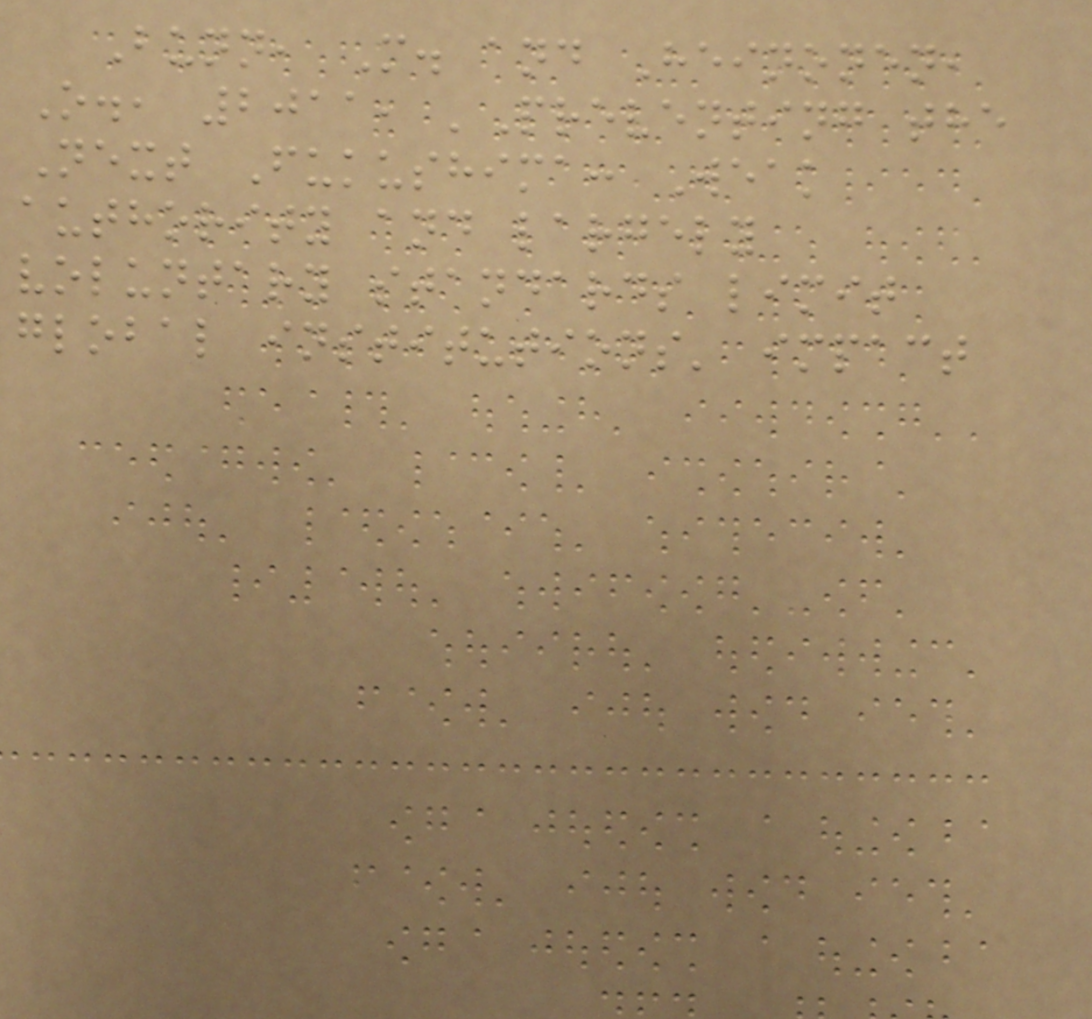Bunn, M. and Heinonen,
O., 2011, 'Preventing the
Next Fukushima: Weak
authority and largely
voluntary standards limit
global institutions' impact
